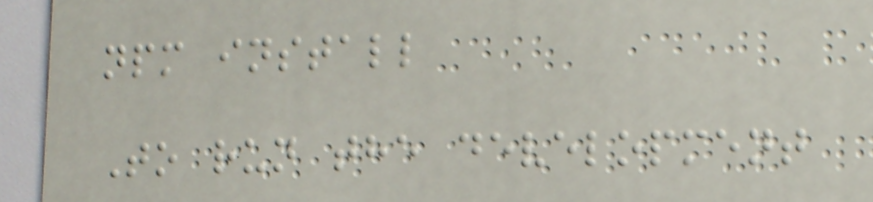npm install
To run the development
